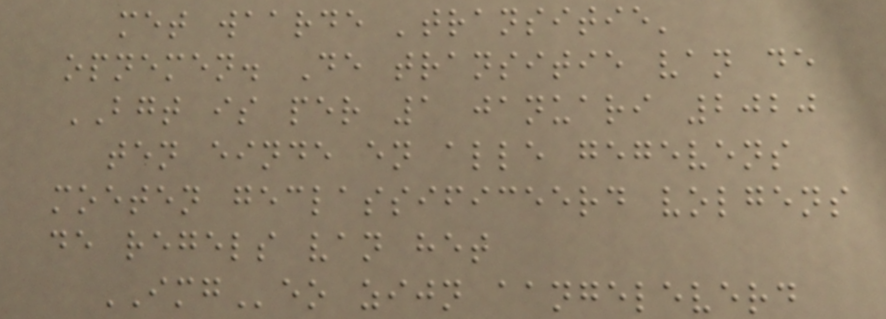met waarde 'transitie'
opnemen. De transitie van de
BGT is per 1 januari 2020
ten einde en alle gegevens
moeten geclassificeerd volgens
de regels van het
IMGeo zijn aangeleverd
